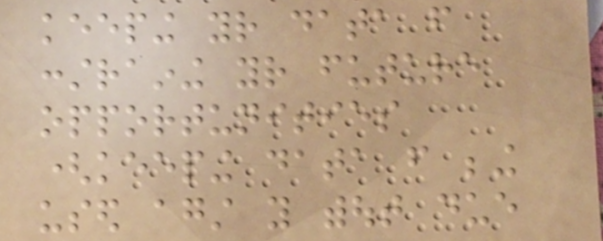keeping your data from
constraining your future
opportunities
(keeping data from being
used against you without due
